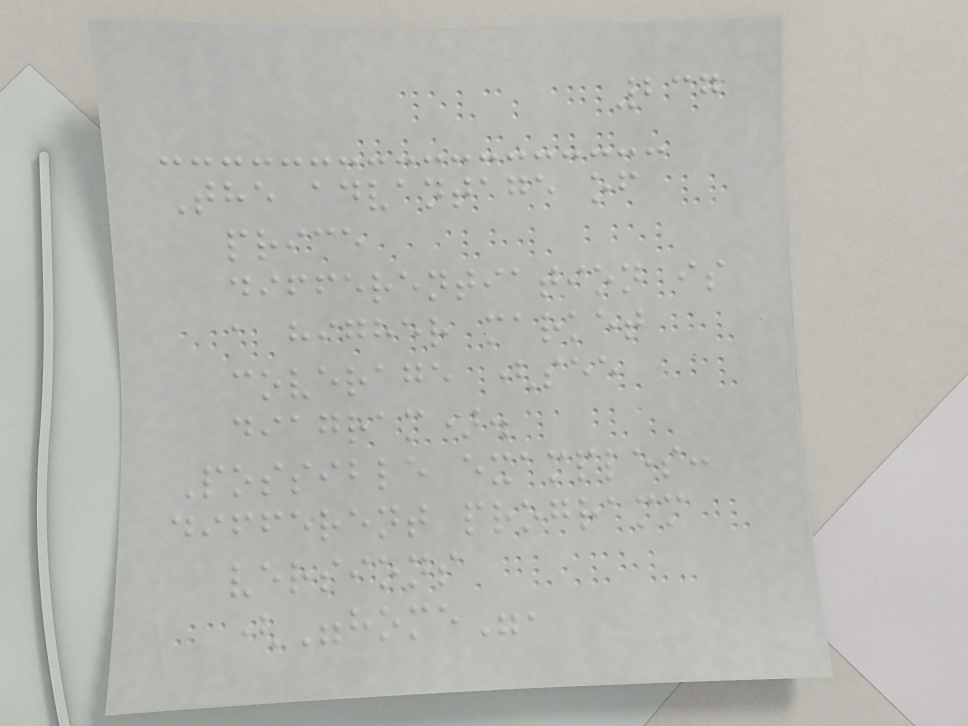237
The advantage of
price
differentiation is
a higher market
coverage (see
diagram).
Possible examples:
different programm
versions
("home",
